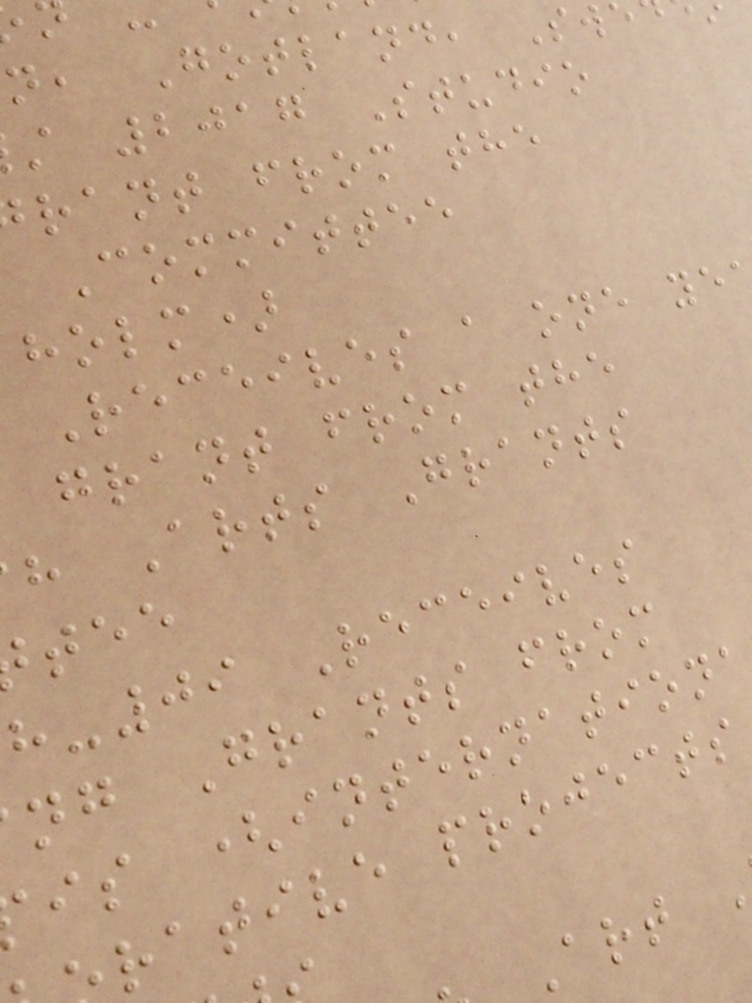n, Gotland, Sw
2017 Studio
rant from the
Committee
holm)
Receives a one ye
grant from the
h Arts Grants
-09 Receives
ng Grants from
is (internationa
rative projects
